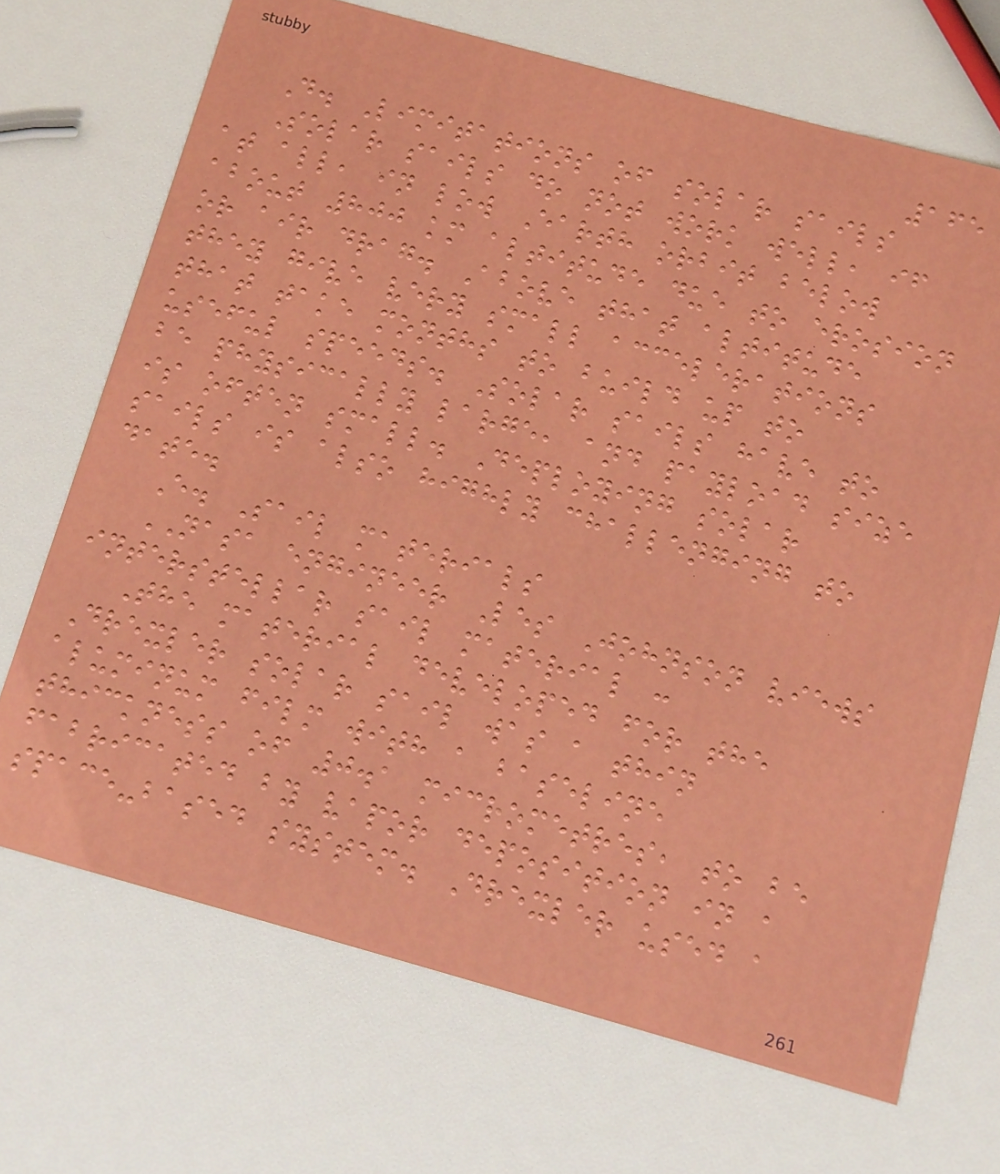165
D. Limitations of solar sails
Solar sails do not work well, if
at all, in low Earth orbit below
about 800 km altitude due to erosion
or air drag. Above that altitude
they give very small accelerations
that take months to build up to
useful speeds. Solar sails have to
be physically large, and payload size
is often small. Deploying solar
sails is also highly challenging to
date.
E. Sail materials
NASA engineer Les Johnson views
interstellar sail material :
The material developed for the
Drexler solar sail was a thin
aluminum film with a baseline
thickness of 0.1 micrometres, to be
fabricated by vapor deposition in a
space-based system. Drexler used a
